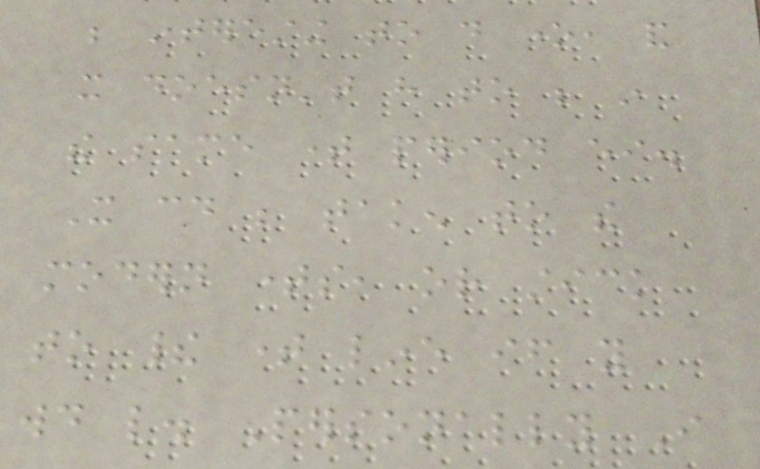be interesting to do one, and
it doesn't have to be in
the same time period either.
It could be taken to the
modern times, or stick
to their time line if you
would like. Personally I
